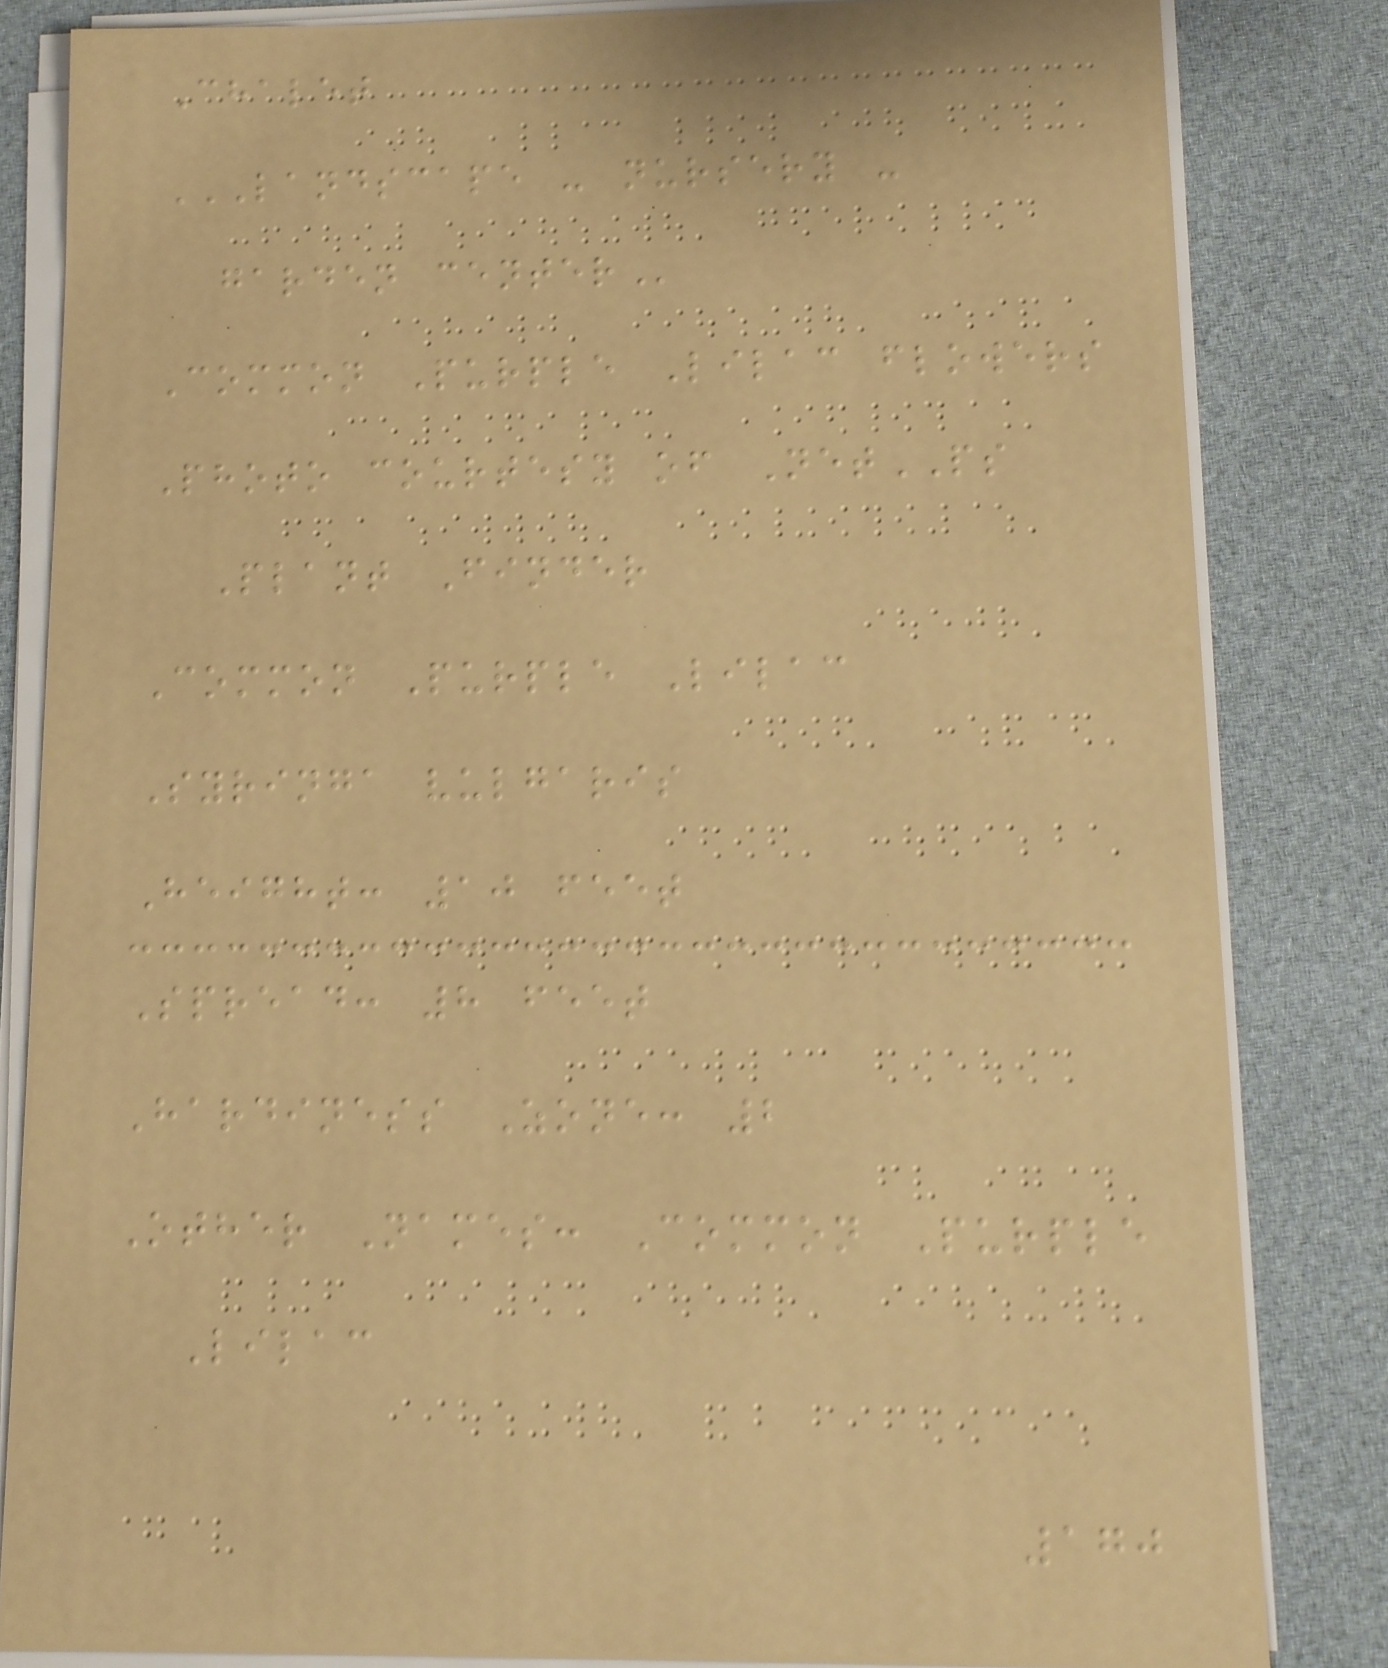Chalet
LANDSCAPE - NURSERY -
GARDEN CENTER
Common Purple Lilac flowers
Photo courtesy of NetPS
Plant Finder
Common Purple Lilac
Syringa vulgaris
Height: 10 feet
Spread: 8 feet
Hardiness Zone: 2
Other Names: Common Purple
Lilac
170
